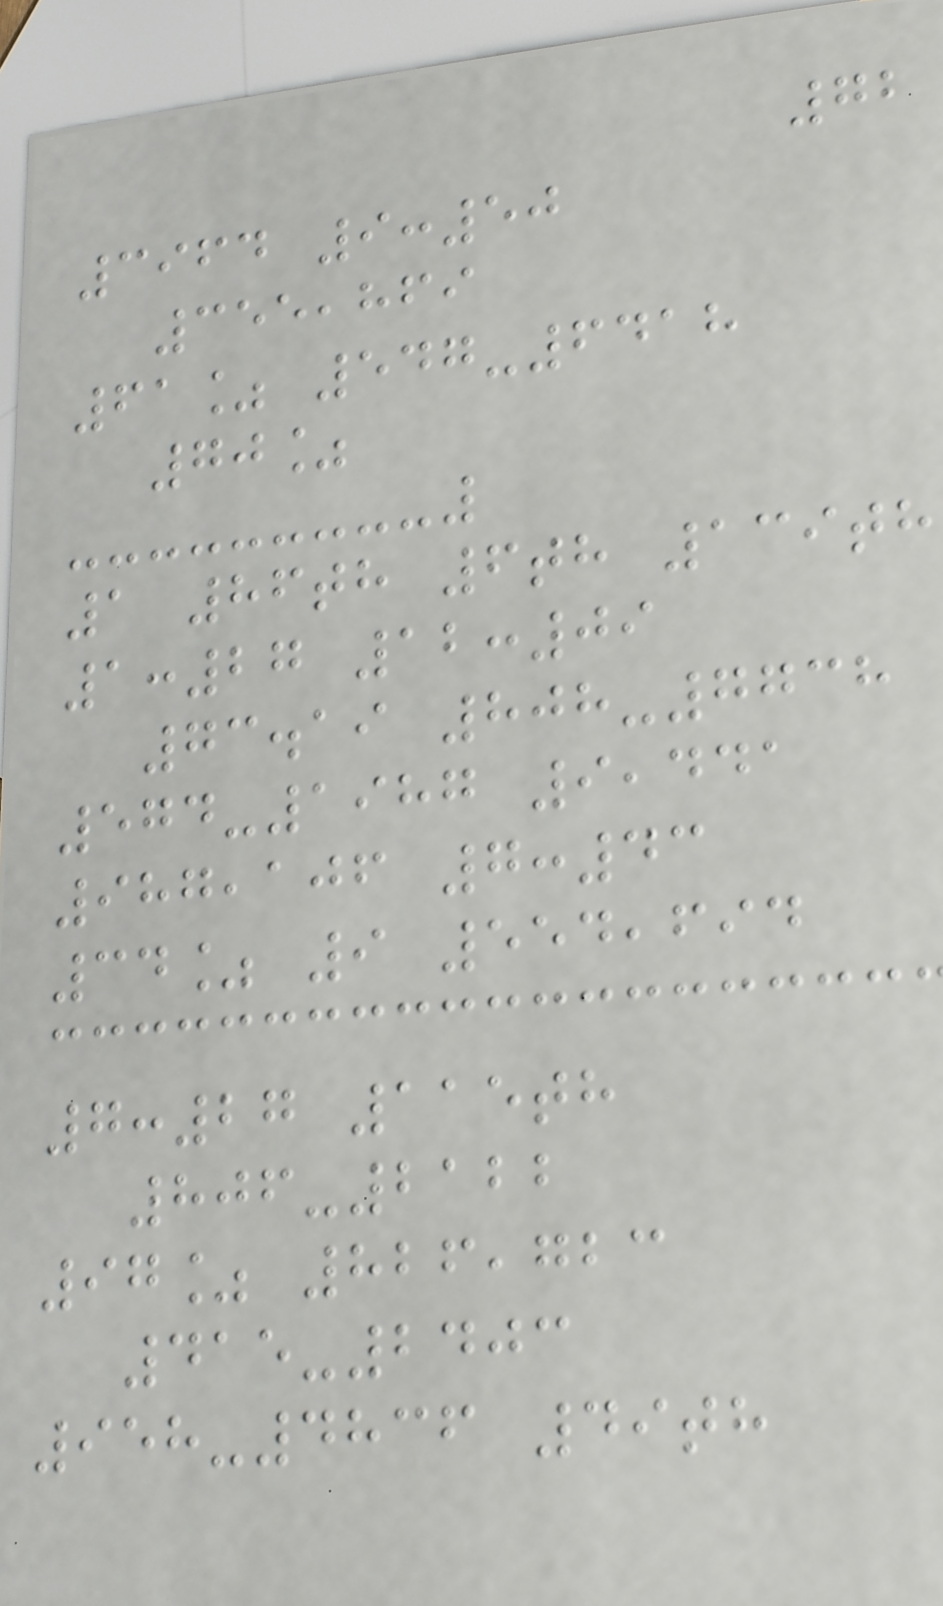72
3964 9:50
355,869
61% 547-6418
70%
1 86th 6th 139th
1:27 12:09
73.19 808-7738
574-1987 9,441
987,106 7:43
34% 9 554,694
7:27 115th
806-2122
97% 826,723
415-2403
958-4836 49th
